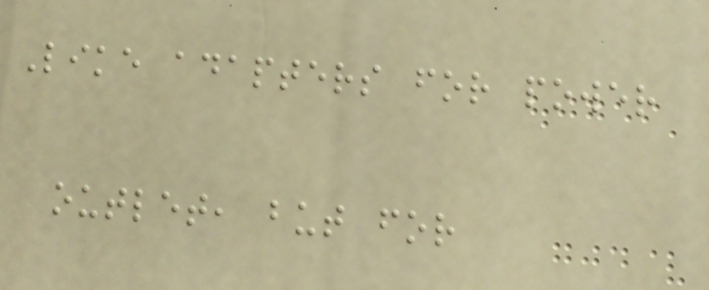Like adapters for power
outlet, but for
